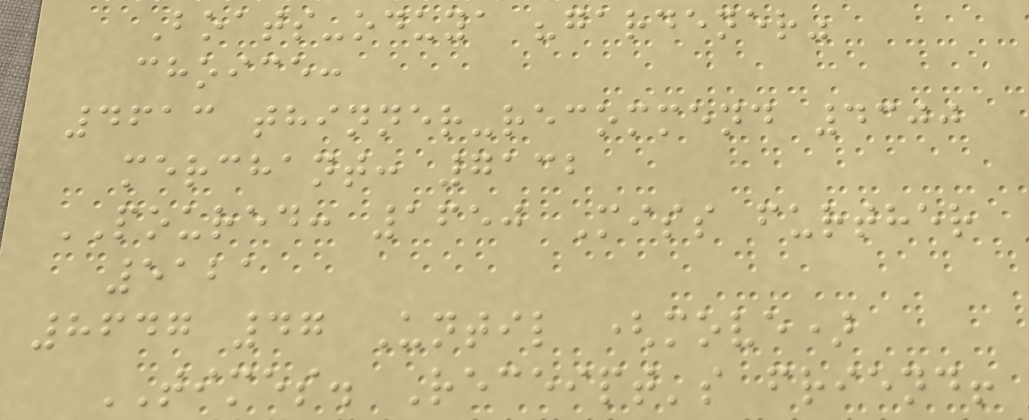Boats-oduya "gardener"
choice:
4613 thinner-recommend 4300
merchant: 7132
POURED: 1650 Miss further
5121
8647 47 Until (move)
TIMES. Receipt's friend!
